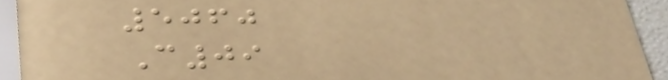5060
C09
